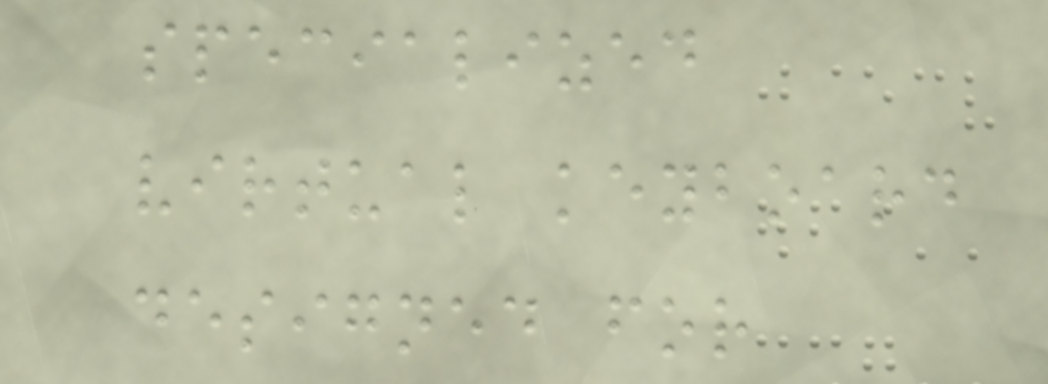specialized
virtual keyboard
designed for
